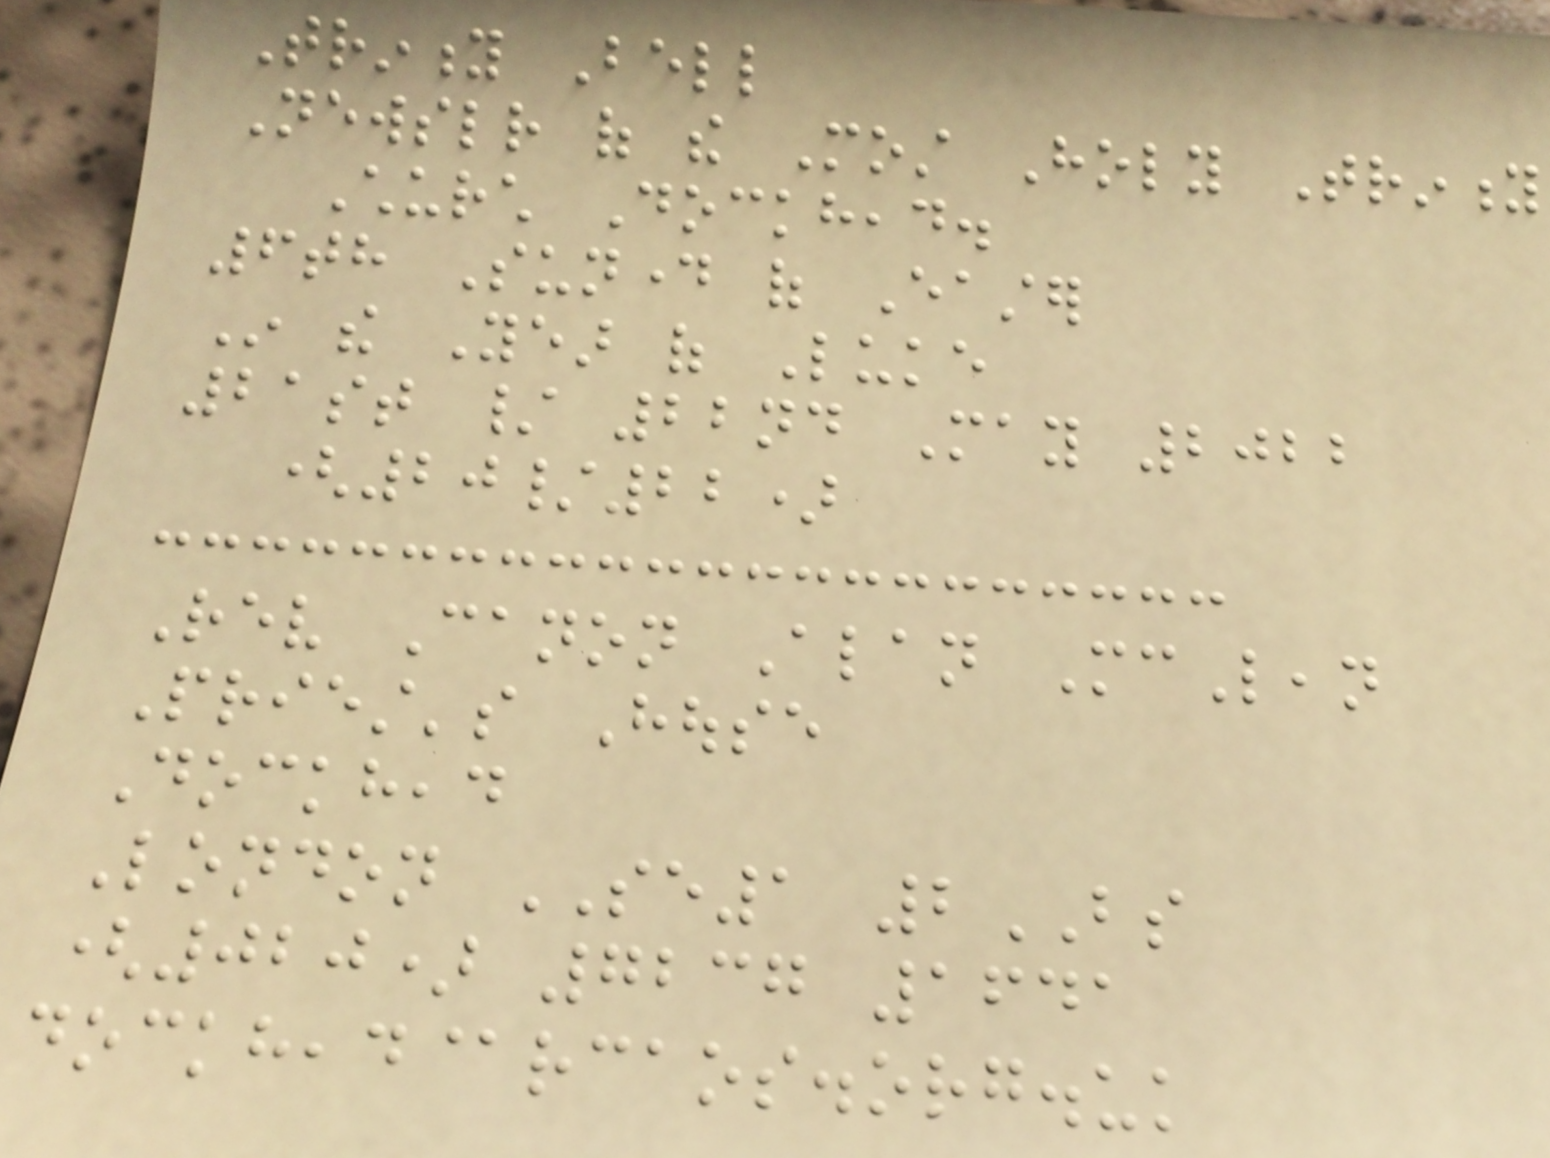Trinity Bell
Newsletter of the Most Holy Trinity
Church Dockhead.
6th Sunday of Easter
In the Year of Luke
21st / 22nd May 2022
(20/22)
Rev Canon Alan McLean
Priest's House
Dockhead
London SE1 2BS
(020) 7237 1641
dockhead@rcaos.org.uk
